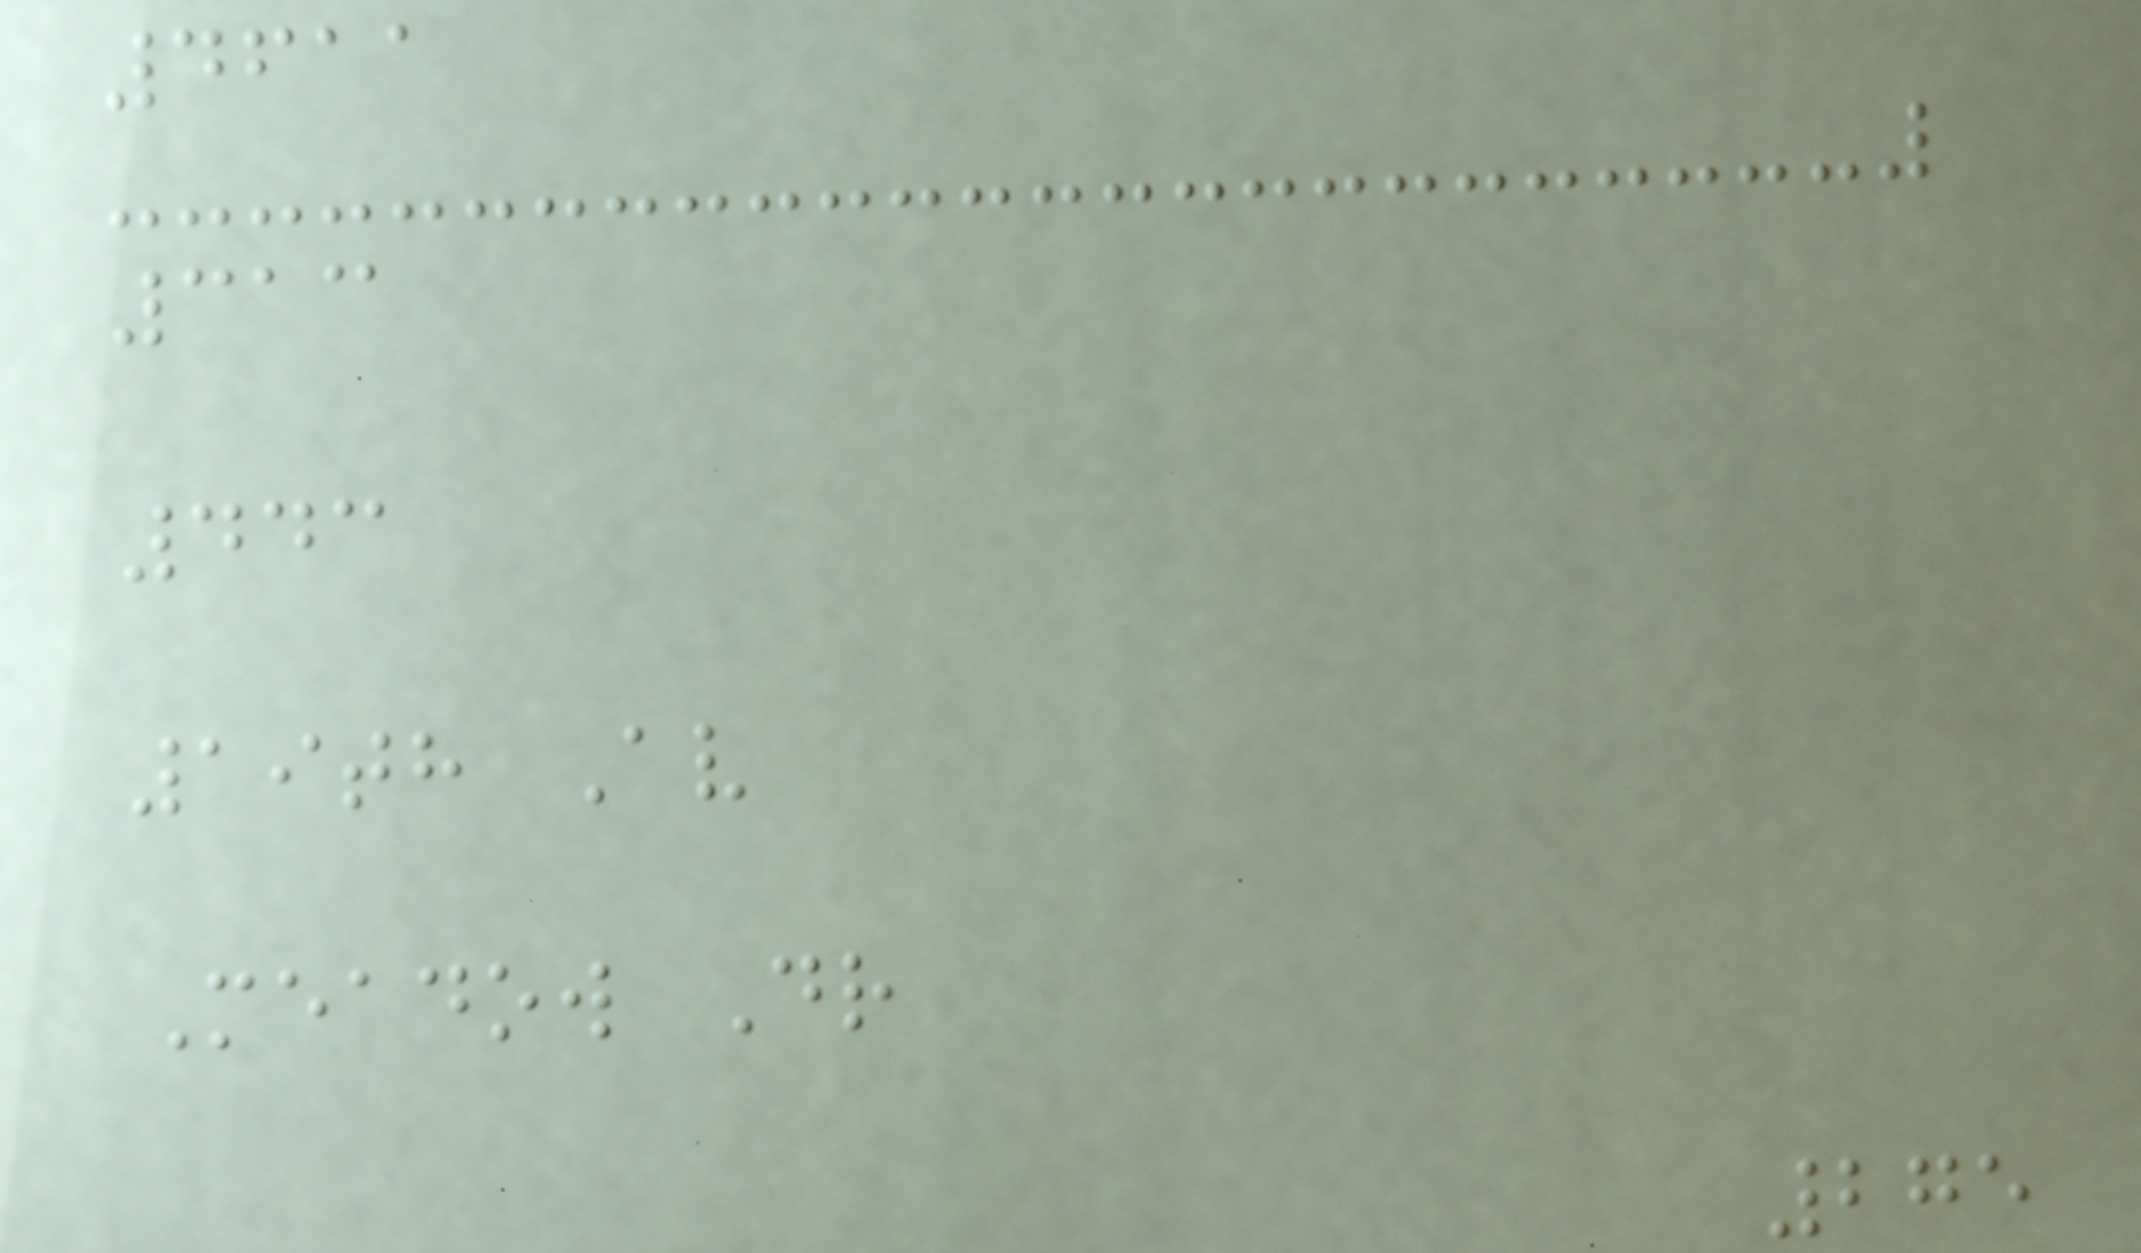4611
313
443
19th Av
Meadow Dr
275
